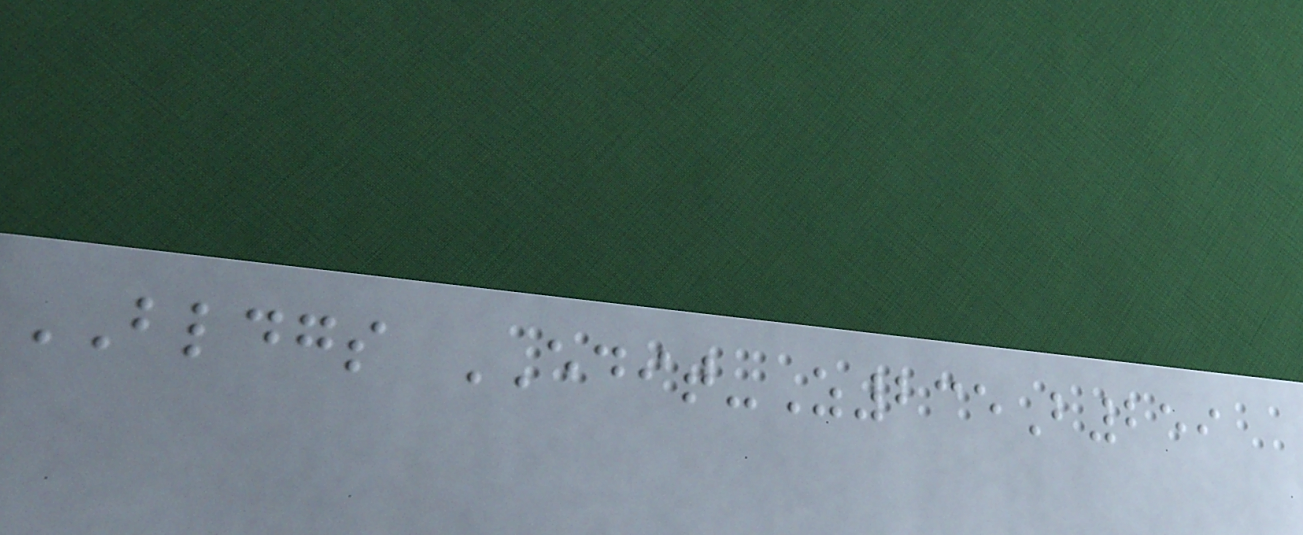BLDGS EDIT-Z235B259
